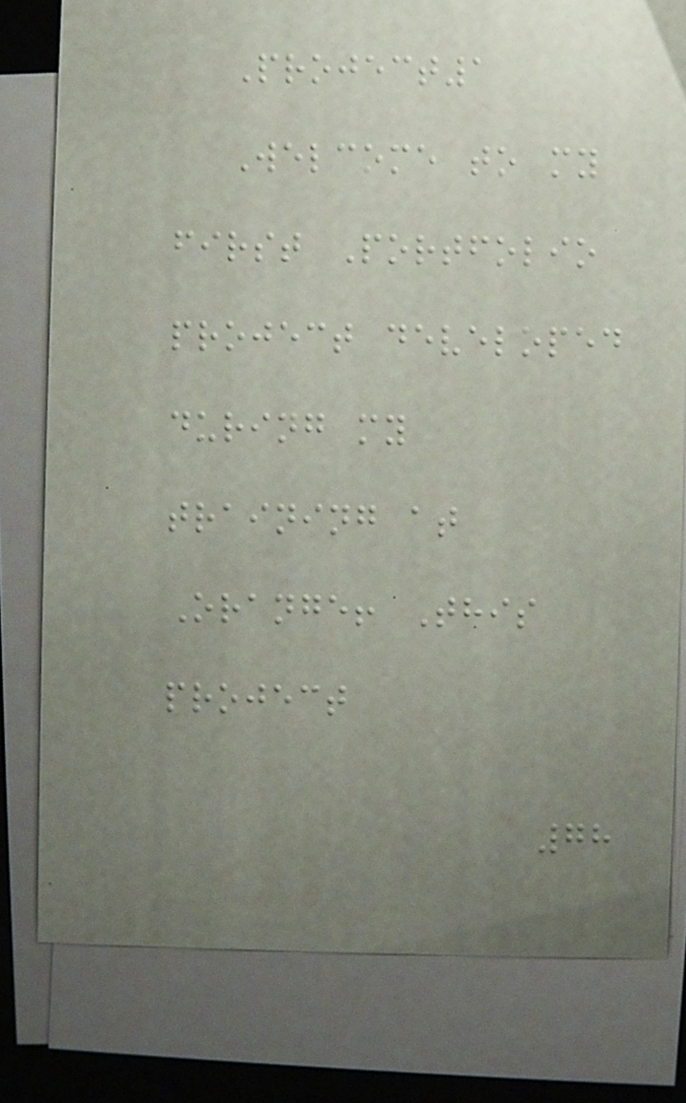Project1
Welcome to my
first Portfolio
project developed
during my
training at
Orange! This
project
78
